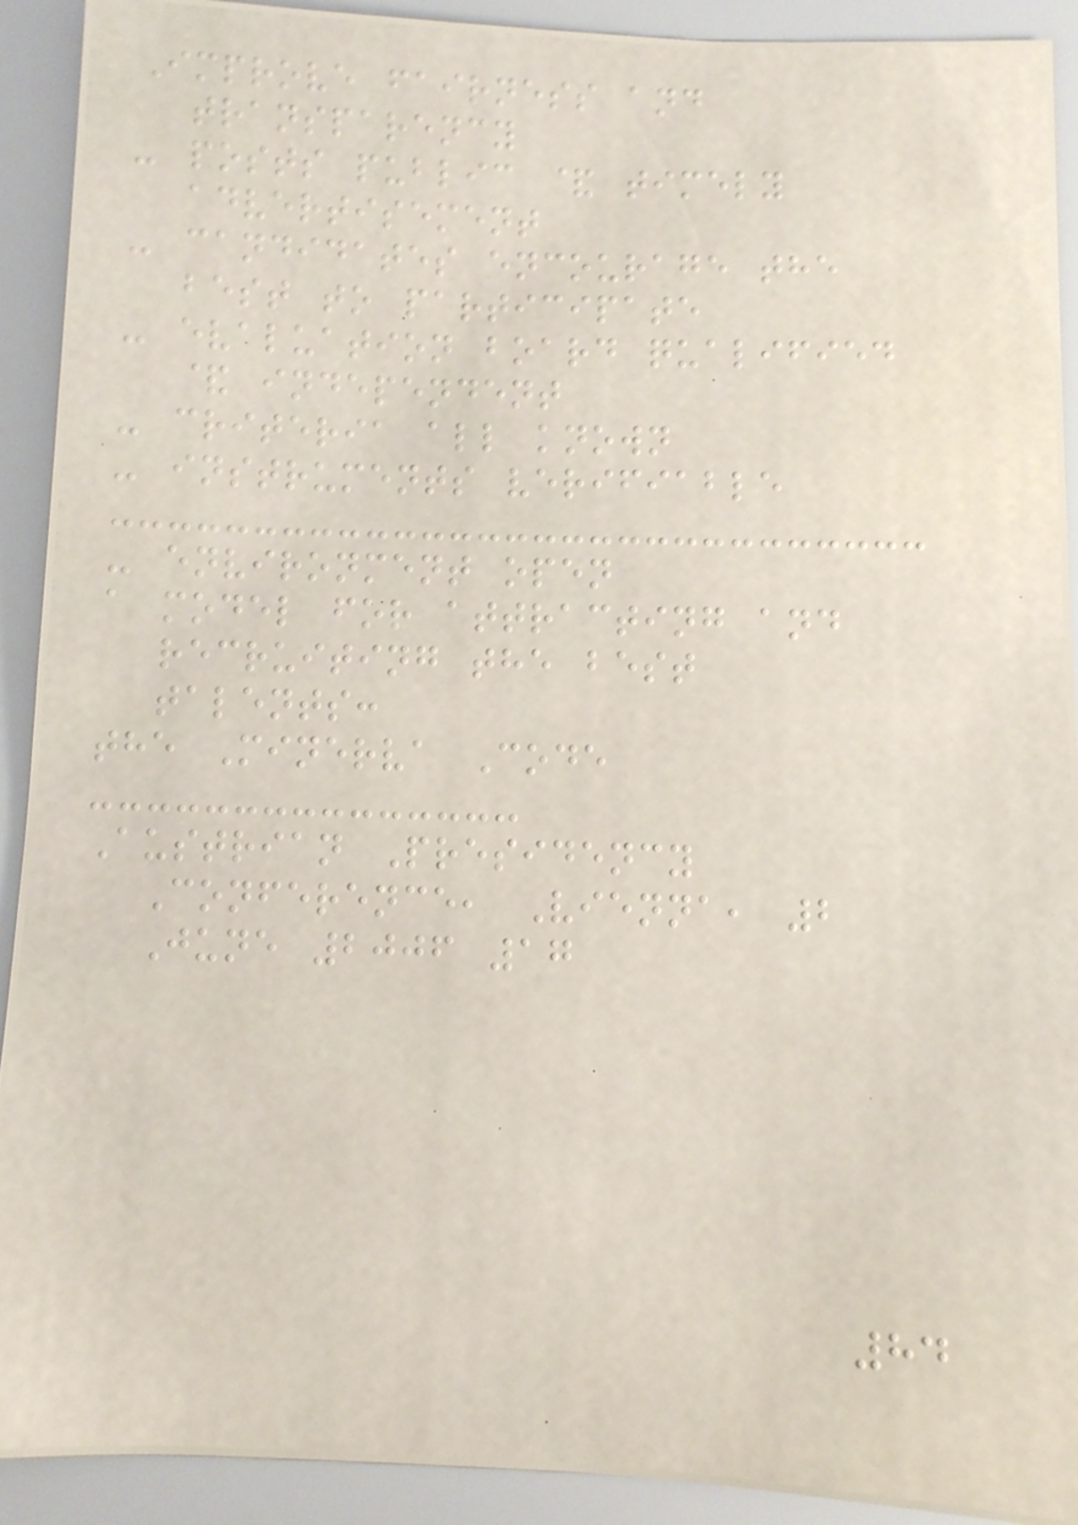Improve fairness and
transparency
- posts public & timely
advertisement
- candidates encourage the
best to participate
- evaluation board qualified
& independent
- criteria all known
- instruments verifiable
- environment open
a model for attracting and
recruiting the best
talents:
the Minerva Code
Austrian Presidency
Conference, Vienna, 2
June 2006 17
84
